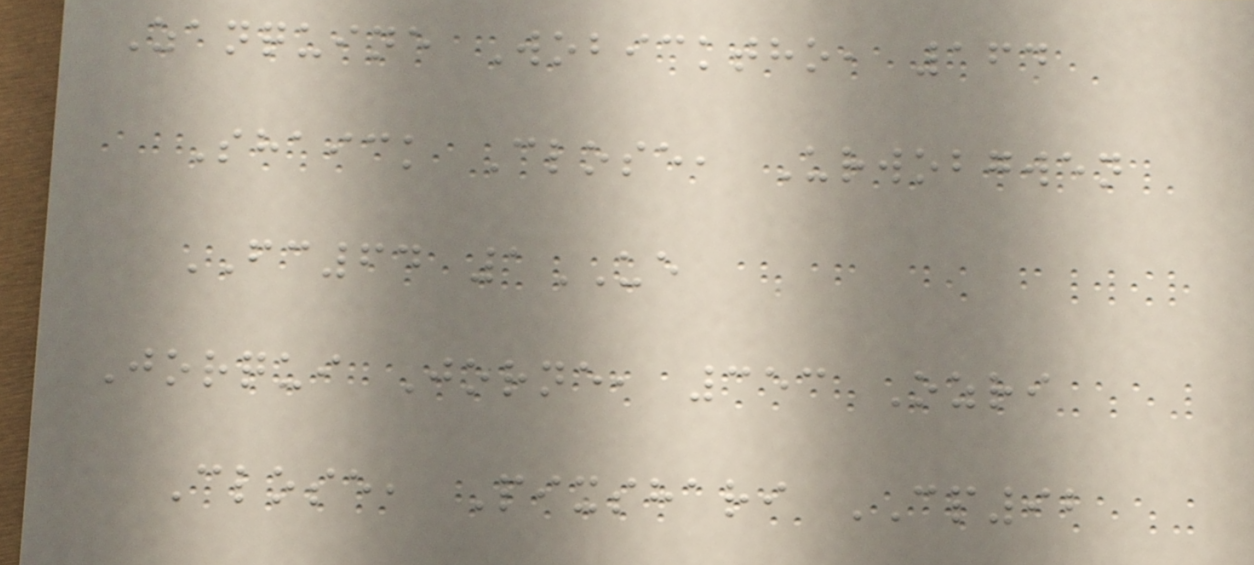Zanquine Wobicktho, 164
Shaick Close, Urwobgwen
FC64 1UE
Jorqui Jorne, 353 Ozri
Close, Pixshari CP92
